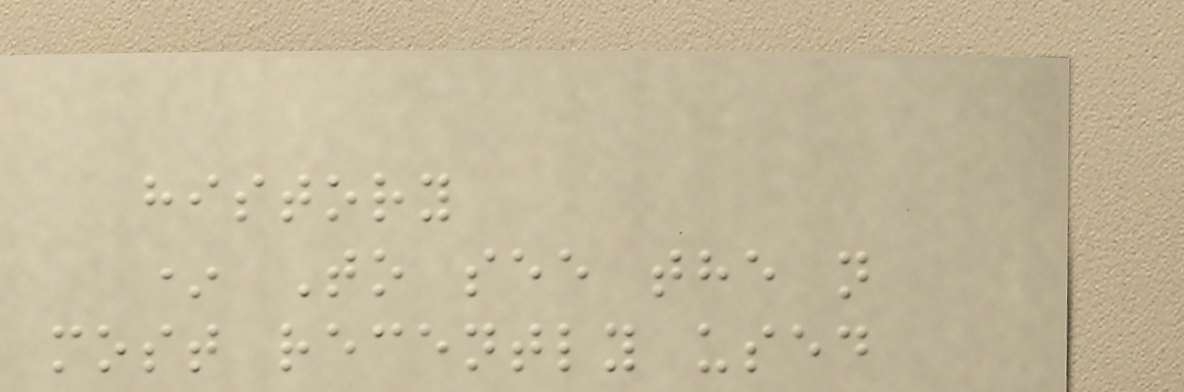history
* To see the n
most recently used
